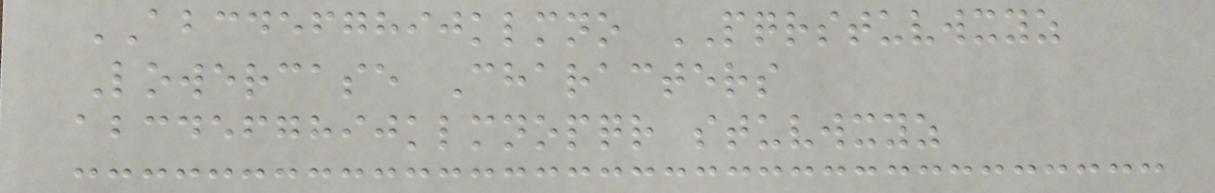ABCDEFGHIJKLMNO PQRSTUVWXYZ
Lowercase Characters
abcdefghijklmnopqr stuvwxyz
